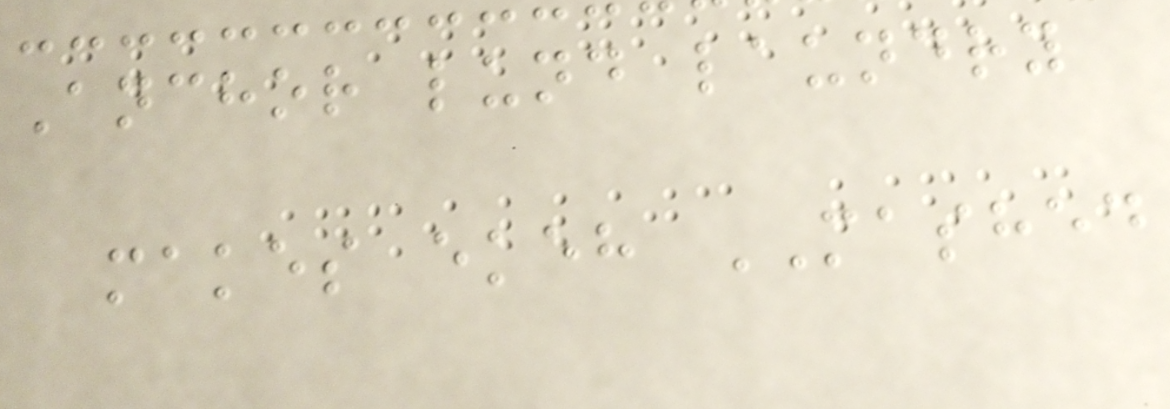Anchor lund laundry
makes ekeh MASHED
